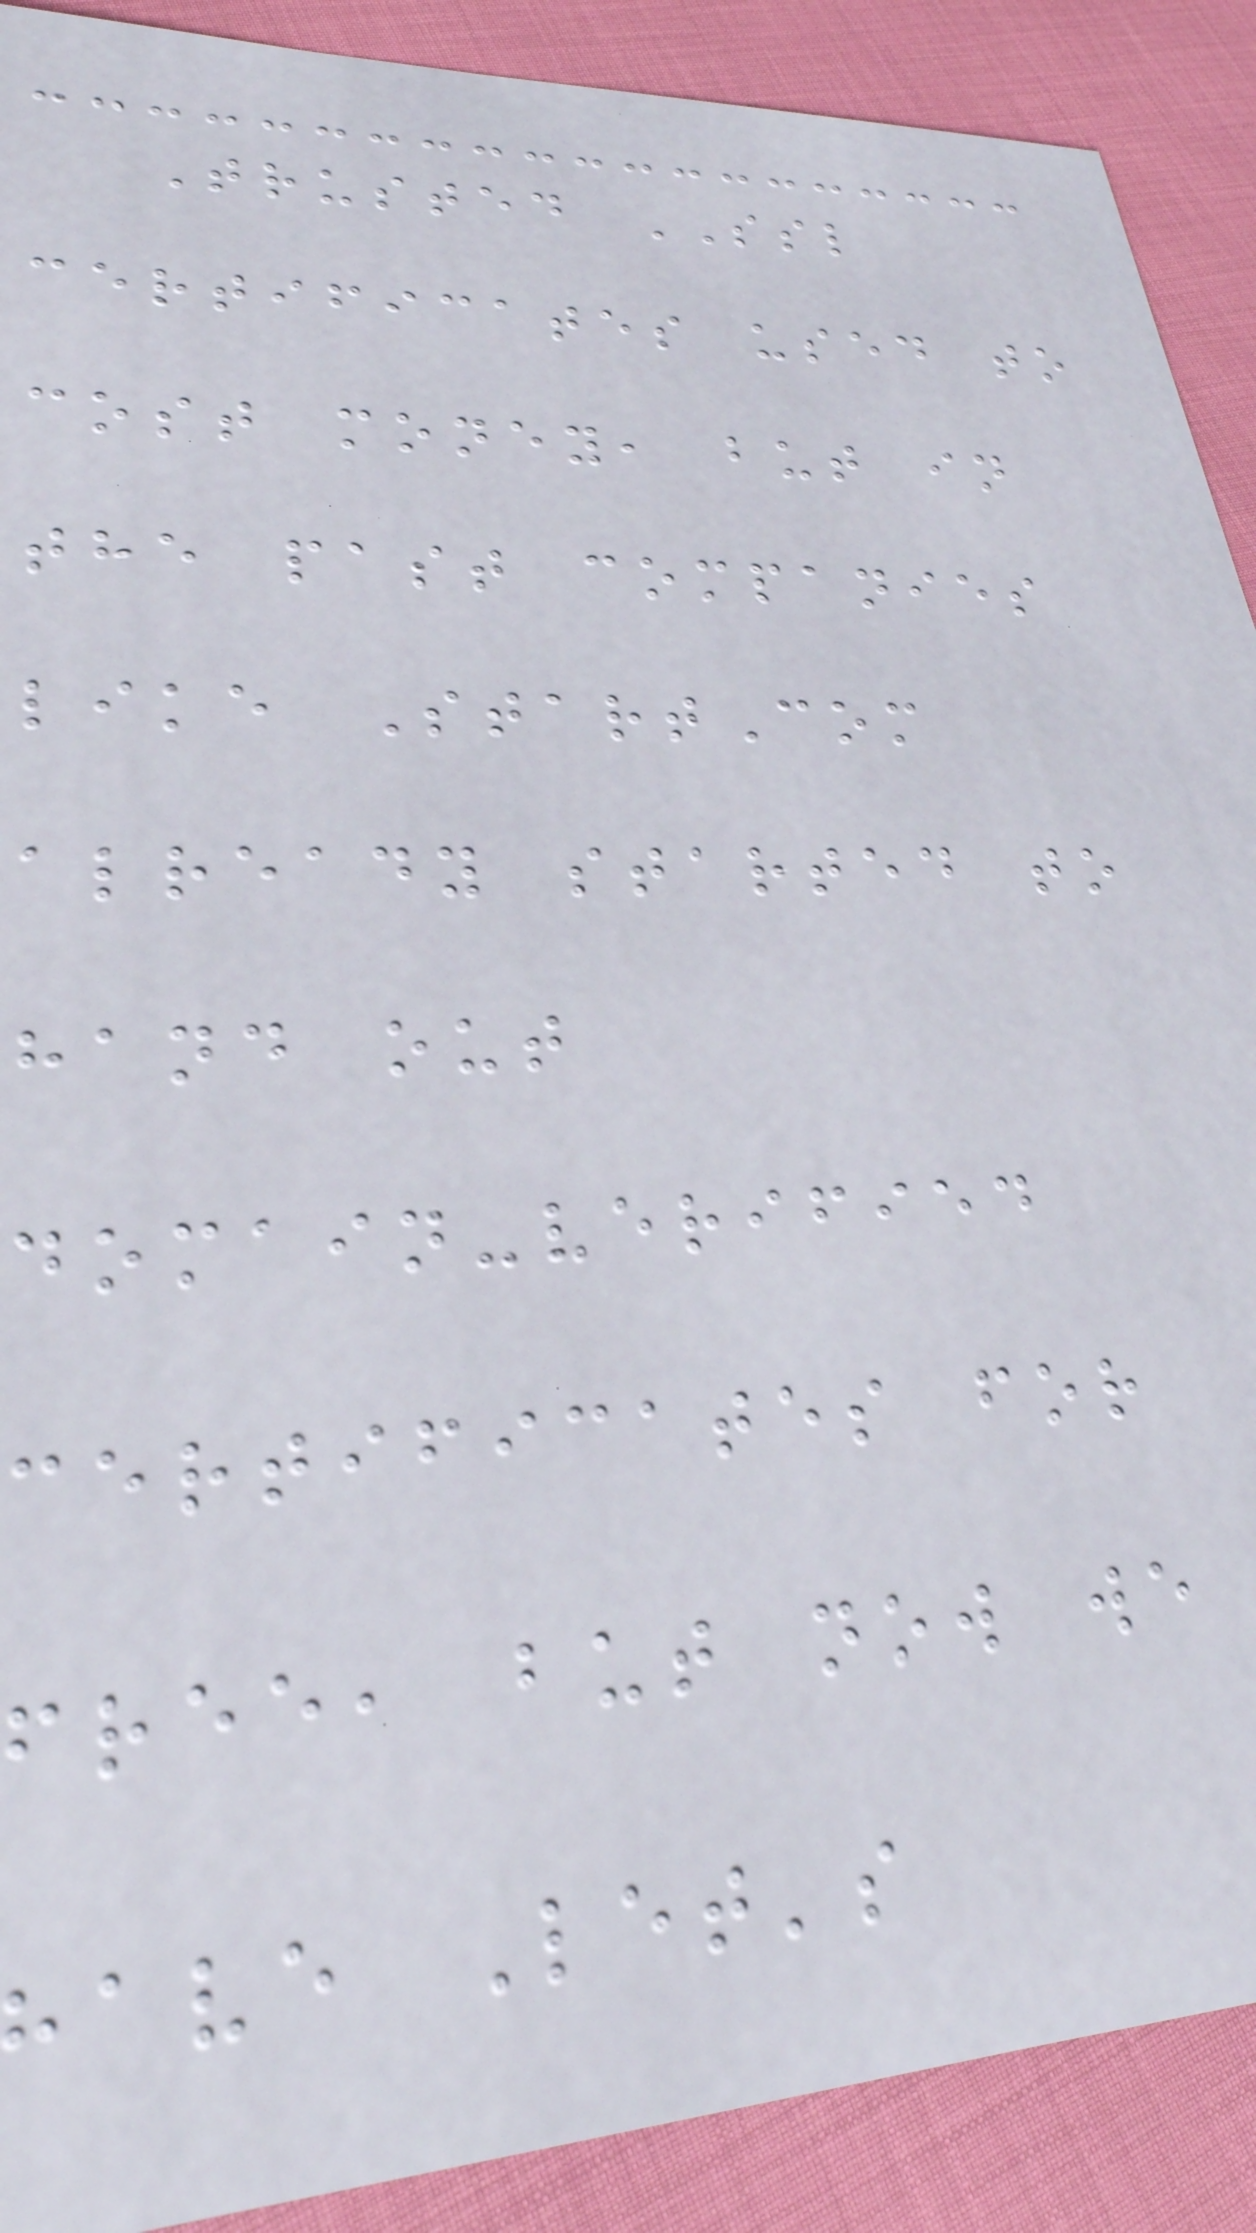Trusted SSL
certificates used to
cost money, but in
the past companies
like StartCom
already started to
hand out
domain-verified
certificates for
free, but now we
ave Let's
